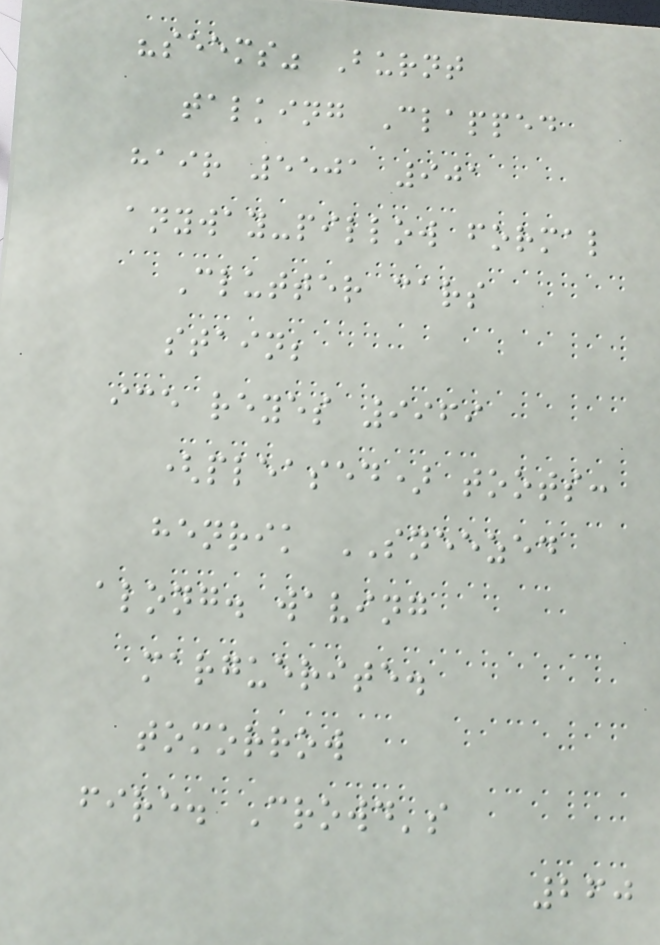"seems" Burnt
talking Clapped
hair 5501 901
anyway-pillow formal
Clutter cars
stain;
ice reyes 9969
(pleased) toots:
henrik SNEEZED
along. waving
marguerite.
tomorrow
fire. Crowd's
260
